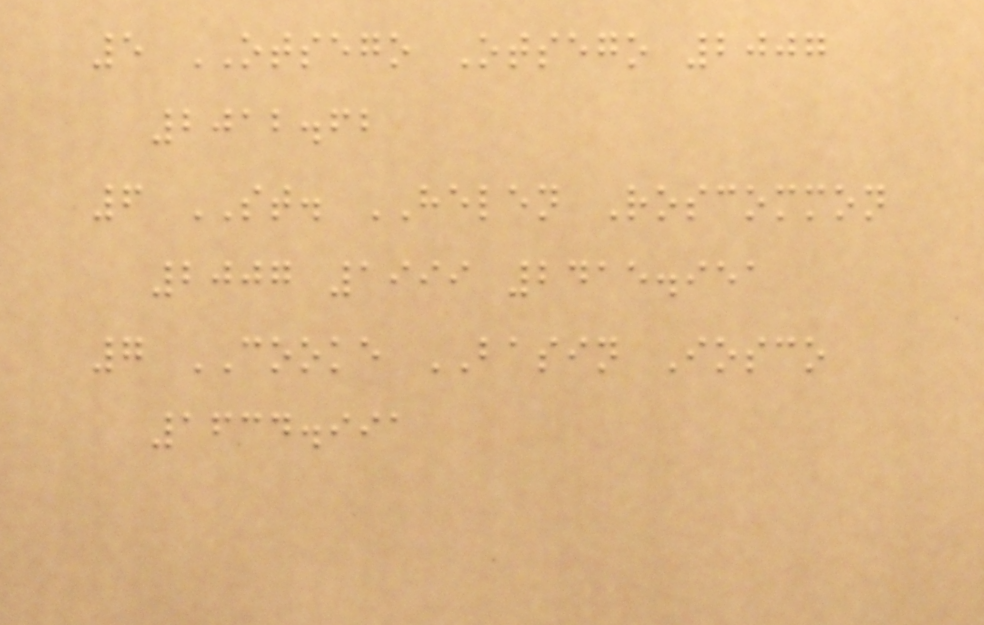5 OTSEGO Otsego 2007
2012.62
6 ST. HELEN Roscommon
2007 1999 2415.951
7 COOKE BASIN Iosco
1634.991
